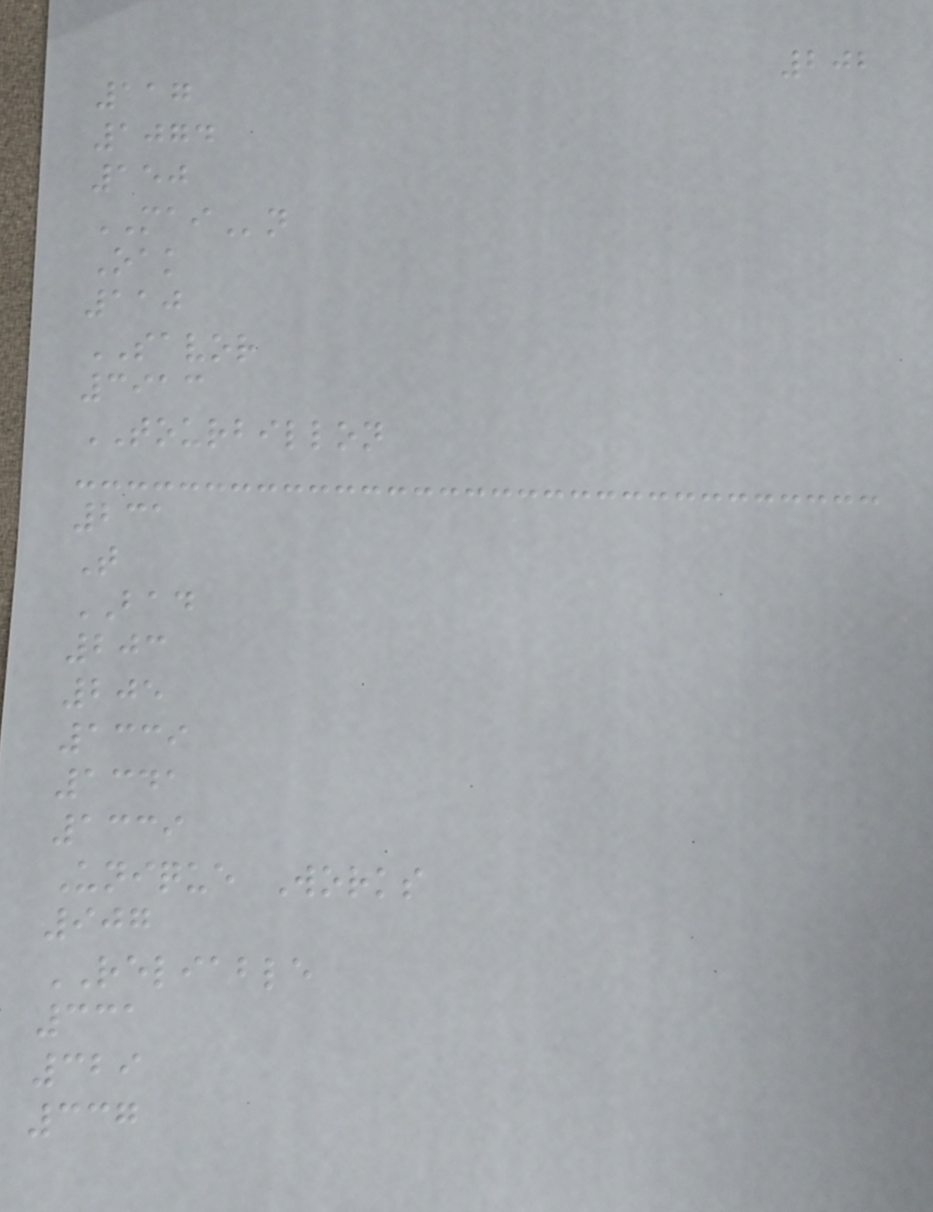202
117
1074
150
MAIn
Oak
110
SAVOR
3913
TOURBILLON
231
T
BAD
203
205
1339
1341
1339
Unique Works
907
RELIABLE
331
329
337
